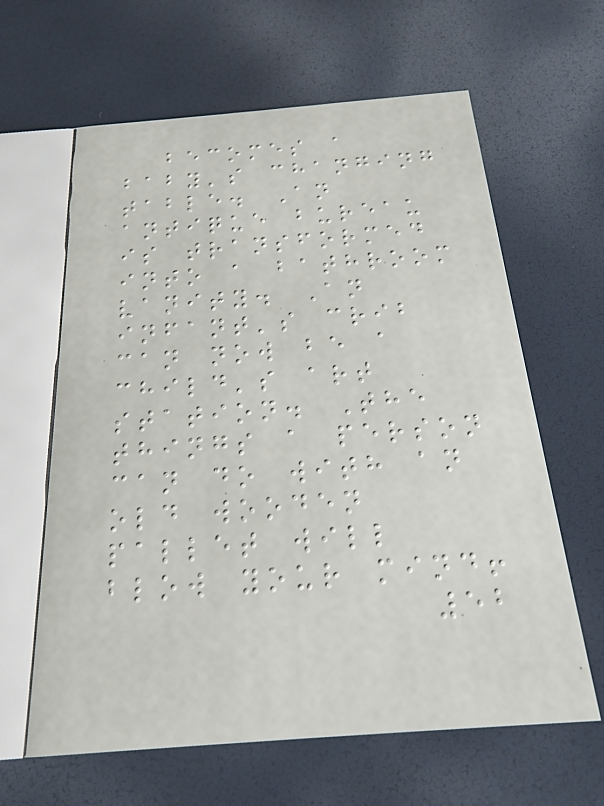becomes a
baby's changing
table. An
antique bureau
is transformed
into a bathroom
vanity. An
infant's crib
can now be a
child's art
station. The
things a person
can do with an
old wooden
pallet will
blow your mind!
52
